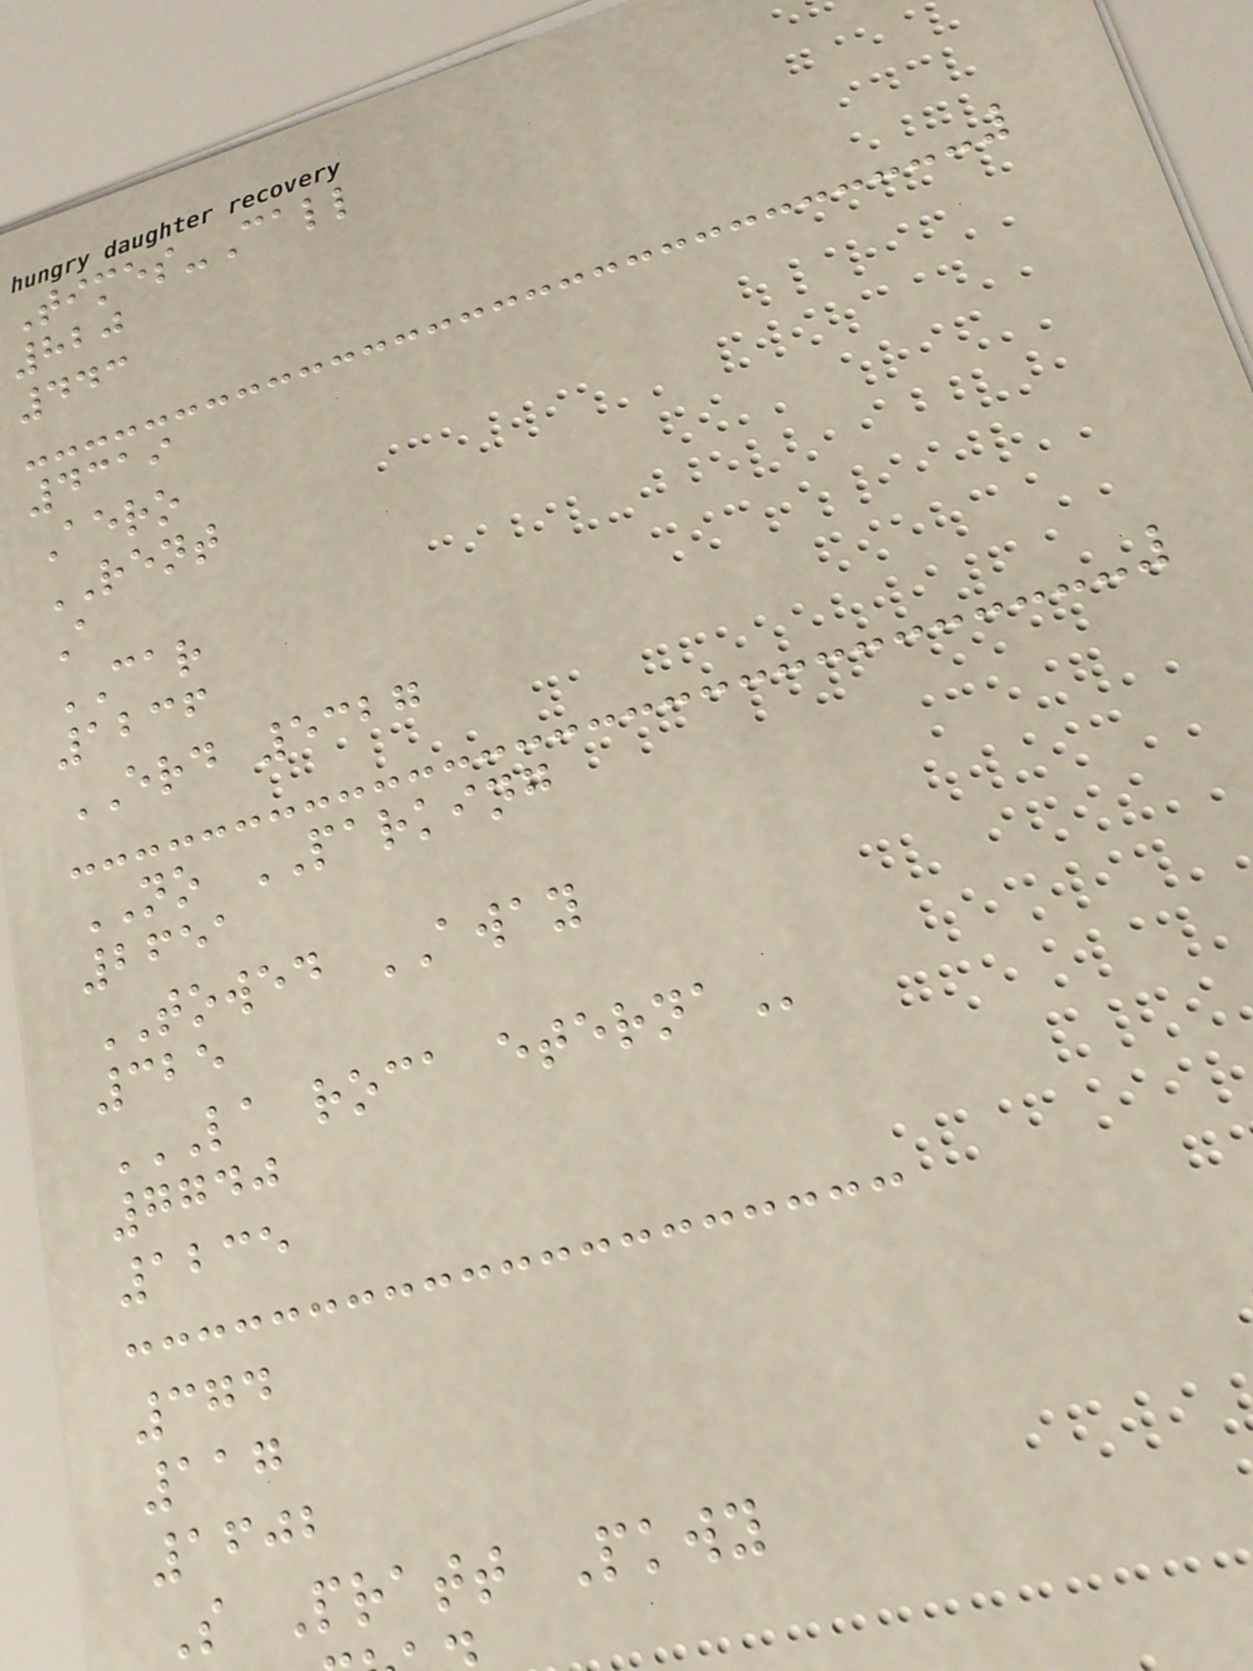Times-Call
820
443
4319
Aero
RENT
A
CAR
1236
ERD 5327
NO PARKING
2651
TOWED AWAY
325
LA ROCA ETERNA
7740
1235
374
117
1602
S Pratt Pkwy
